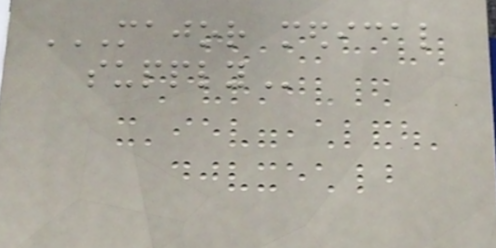MAJOR MEDICAL
SUPPLY
